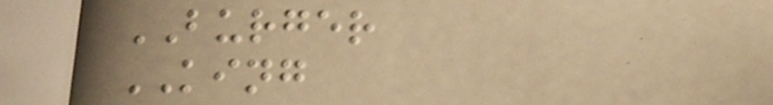BURGER
KING
